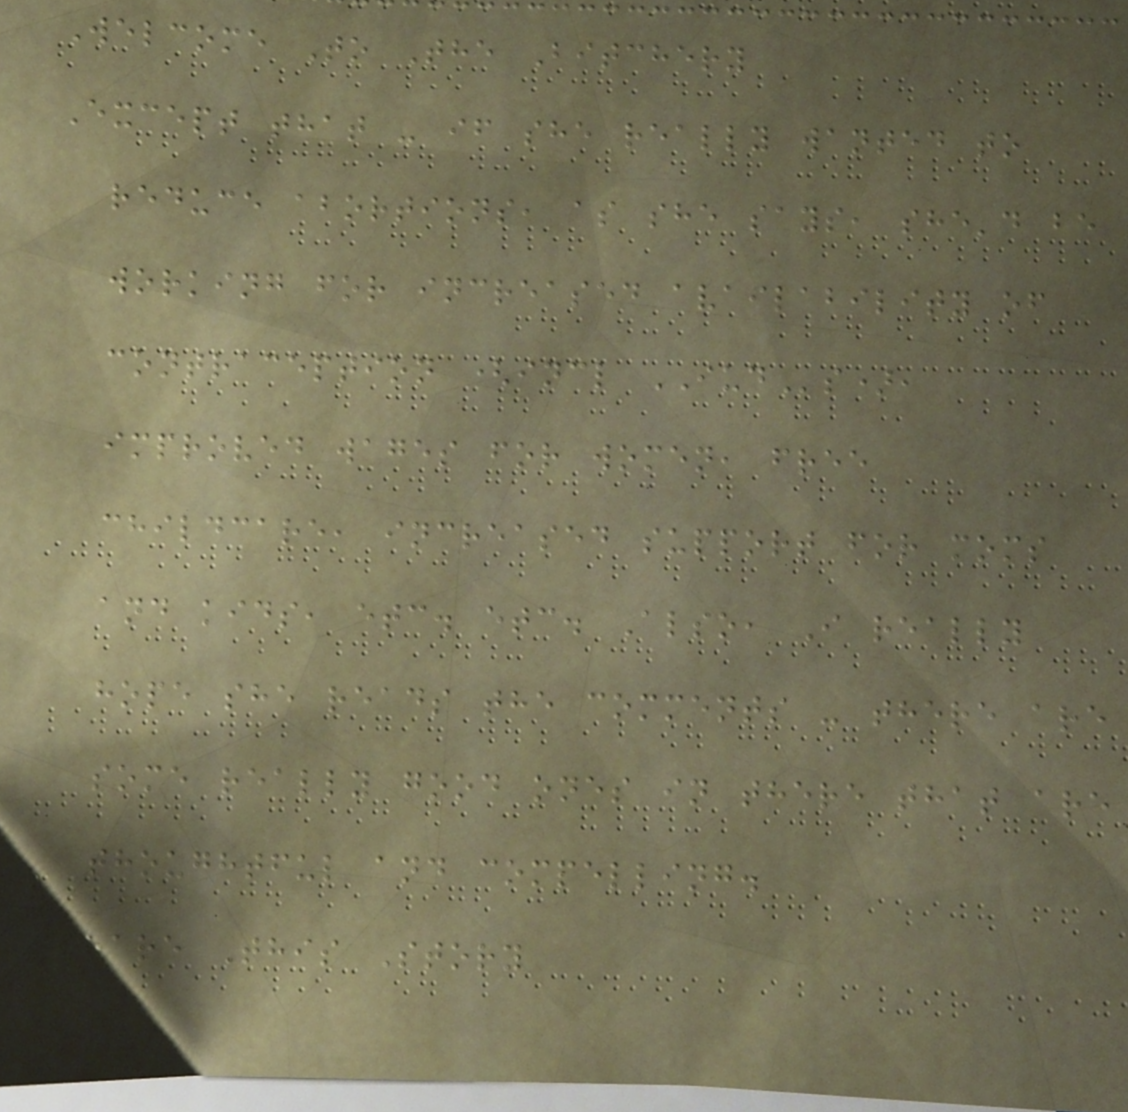Welcome To The Bitchery
Except that - if she really wanted to
reduce abortions, as she says, she'd be
working for increased availability of
contraception (incl IUDs),
improved wages for women, free
childcare, increased support for moms
and kids, etc. etc. Also, I really
hope she reads the comments - there are
some really good ones in there that are
thoughtful and compelling.
Share This Story
